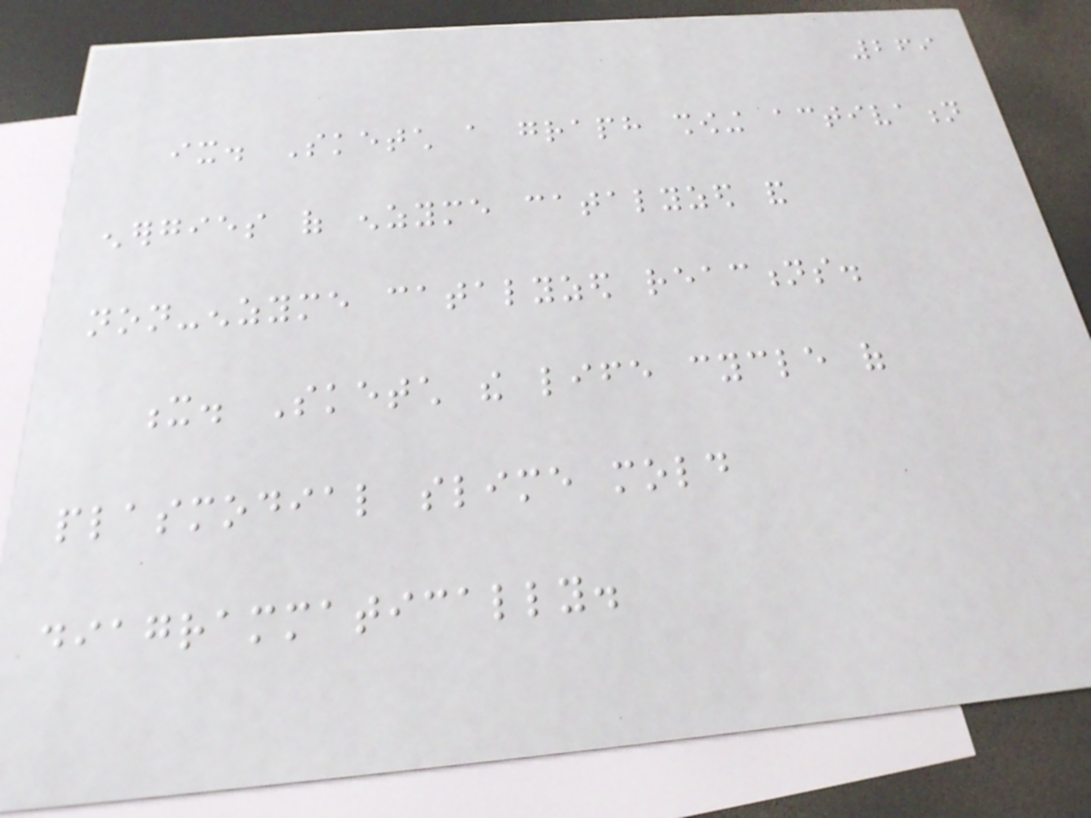269
ix. Sketch a graph showing activation
energies of enzyme catalyzed and
non-enzyme catalyzed reactions.
x. Sketch the life cycle of
plasmodial slime mold
diagrammatically.
